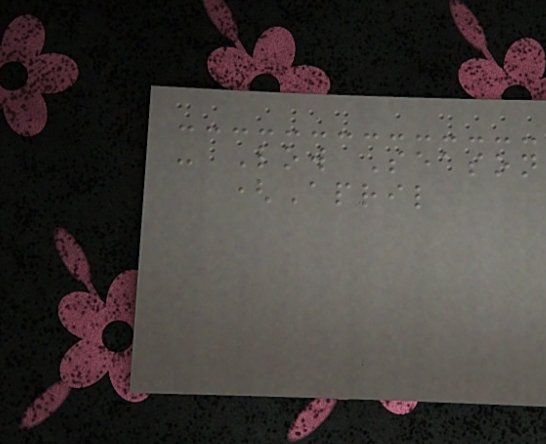- Low Season
(April
